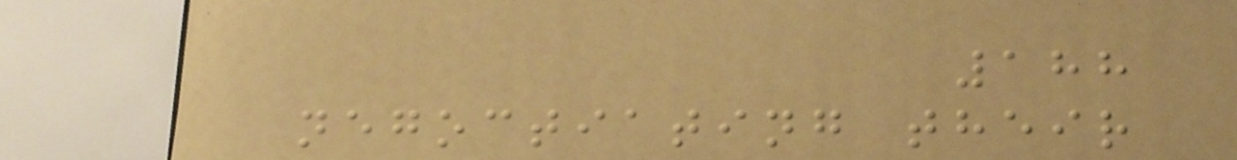188
negoctiating their
